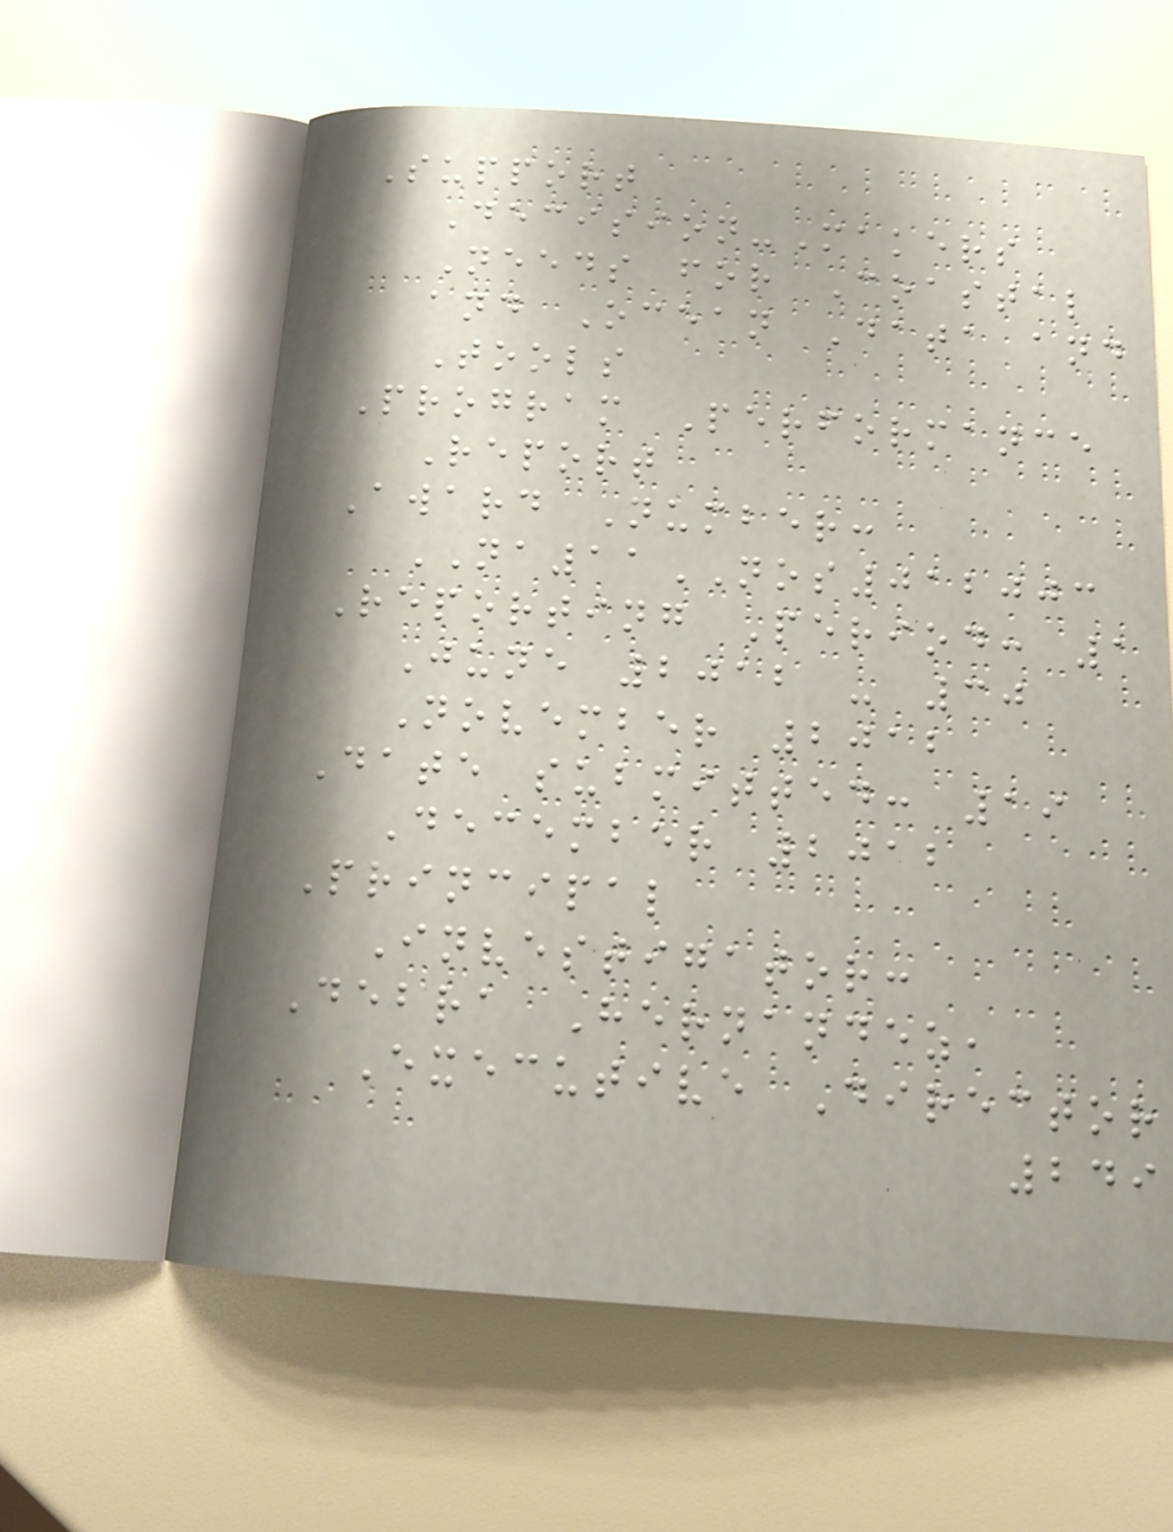Support
Decision-Makers
Needs for Coastal
and Ocean Data and
Tools
Program Performance
Report
Award Number:
NA11NOS012003
Reporting Period: 1
June 2012 - 30
November 2012
Date submitted: 19
December 2012
Principal
Investigator:
Debra Hernandez,
Executive Director
249
